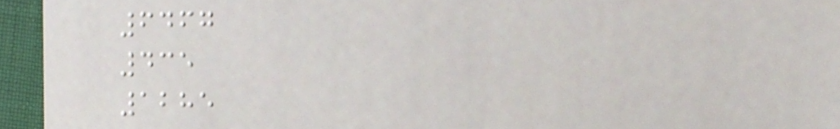6467
435
1285
